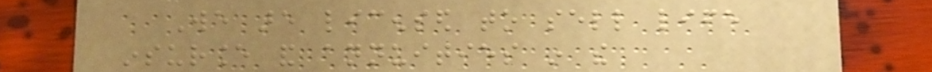We are licensed to sell life
insurance and annuities in the
